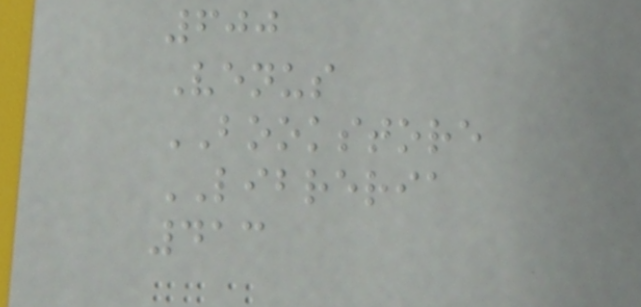600
Venus
BOOKSTORE
LIBRERIA
413
